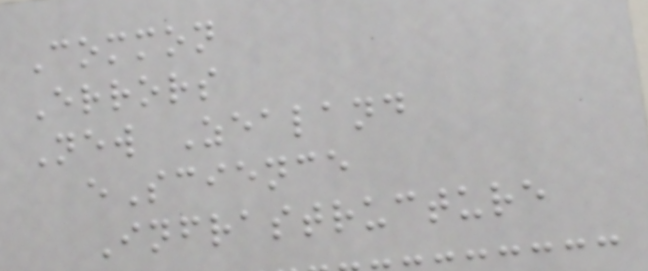Common
Errors
New Zealand
eScience
Infrastructure
